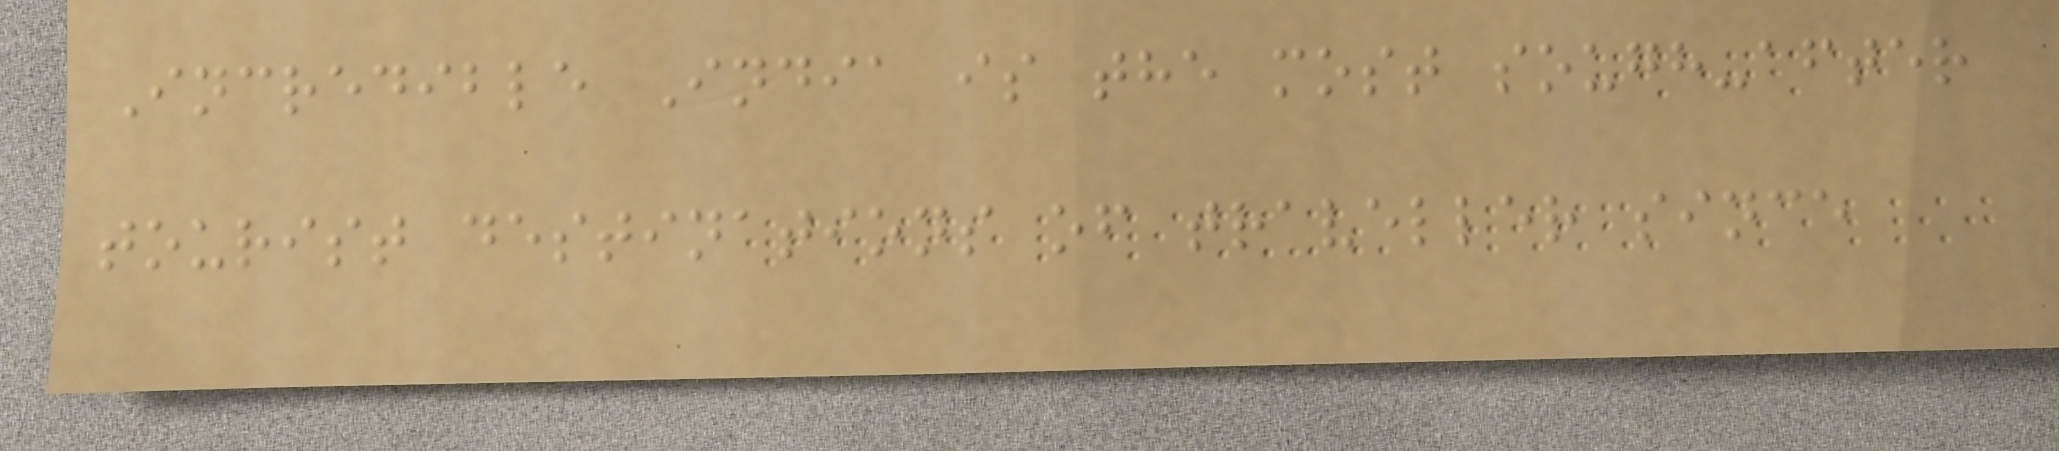Incredible India is the most sough-after
tourist destinations of traveller since
